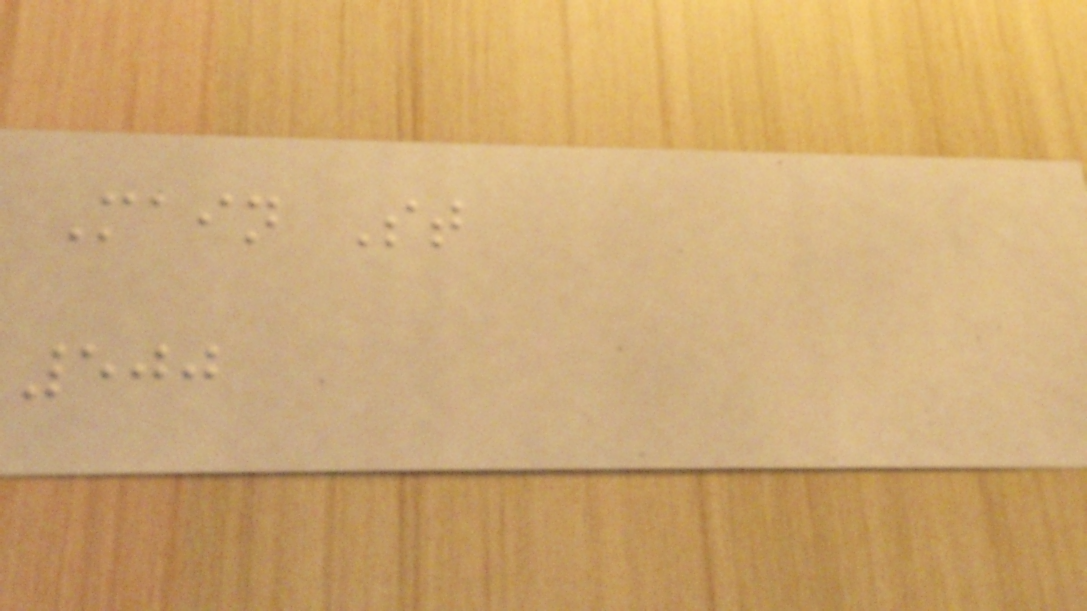Main St
500
